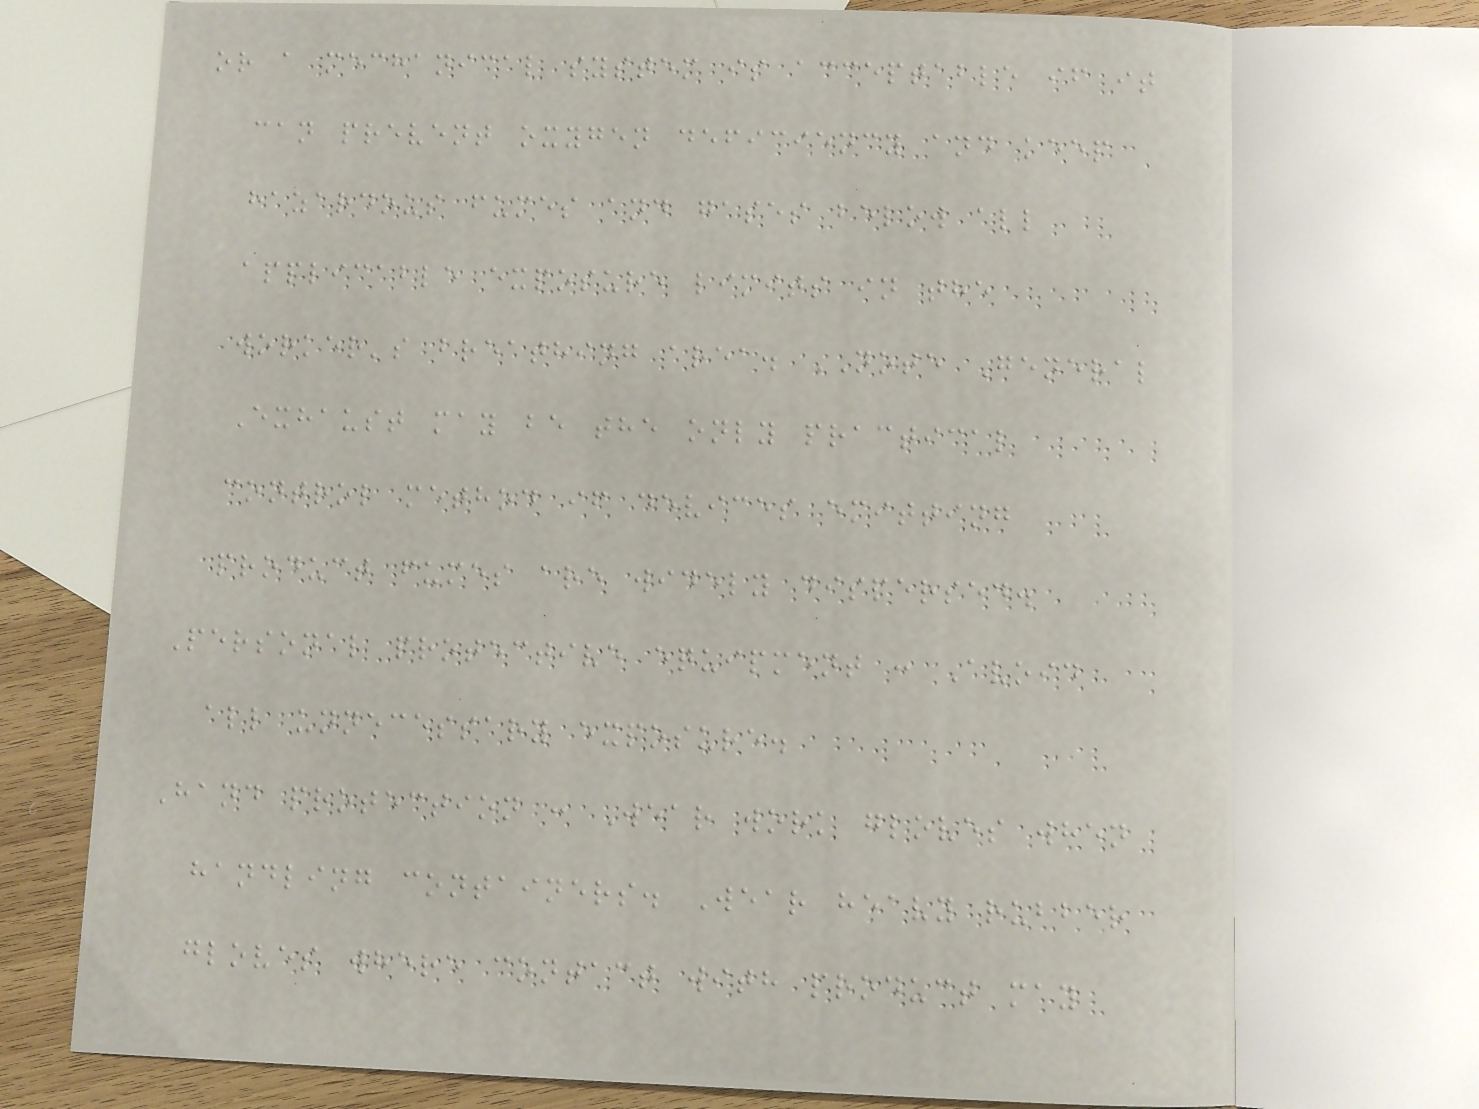or a mechanical system is acceptable if it
can prevent oxygen deficiency and keep
hazardous fumes and gases below all
applicable exposure limits in the
worker's breathing area. NOTE General
Exhaust may be the only practical
control method if devices emitting
product fumes are widely dispersed.
Personal protective equipment : Avoid
all unnecessary exposure.
Hand protection : Wear work gloves when
handling containers. Wear heavy rubber
gloves where contact with product may
